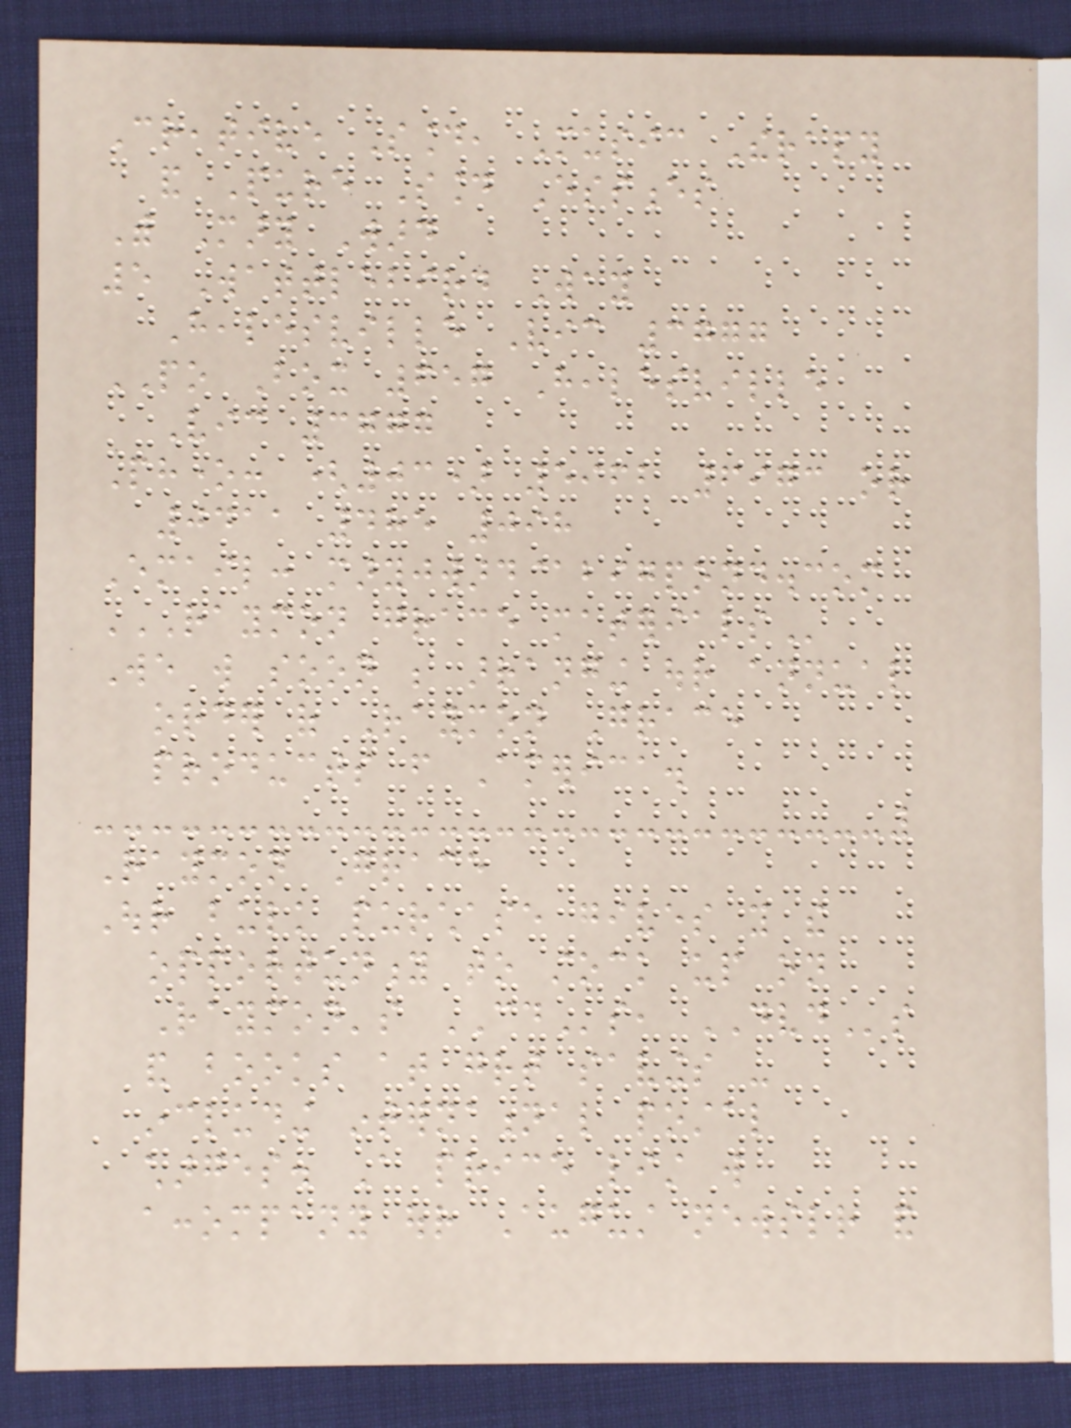Creative Sound, Music Therapy
and Pure Sound Essences
With Mary Ward
5 Wattlebird Way
Healesville Vic 3777
PO Box 657 Healesville
Vic 3777
Phone: (03) 5962 6973 or
0411 485 098
Email: maryjward@bigpond.com
RAYMON GRACE MATERIALS
We will soon be arranging our annual
order of Raymon Grace
products from America.
Raymon Grace
Our bulk purchase gives you the
opportunity to stock up on
Raymon's CDs, DVDs
and books at great savings -
including international postal
charges. A price list will
accompany our August newsletter and
